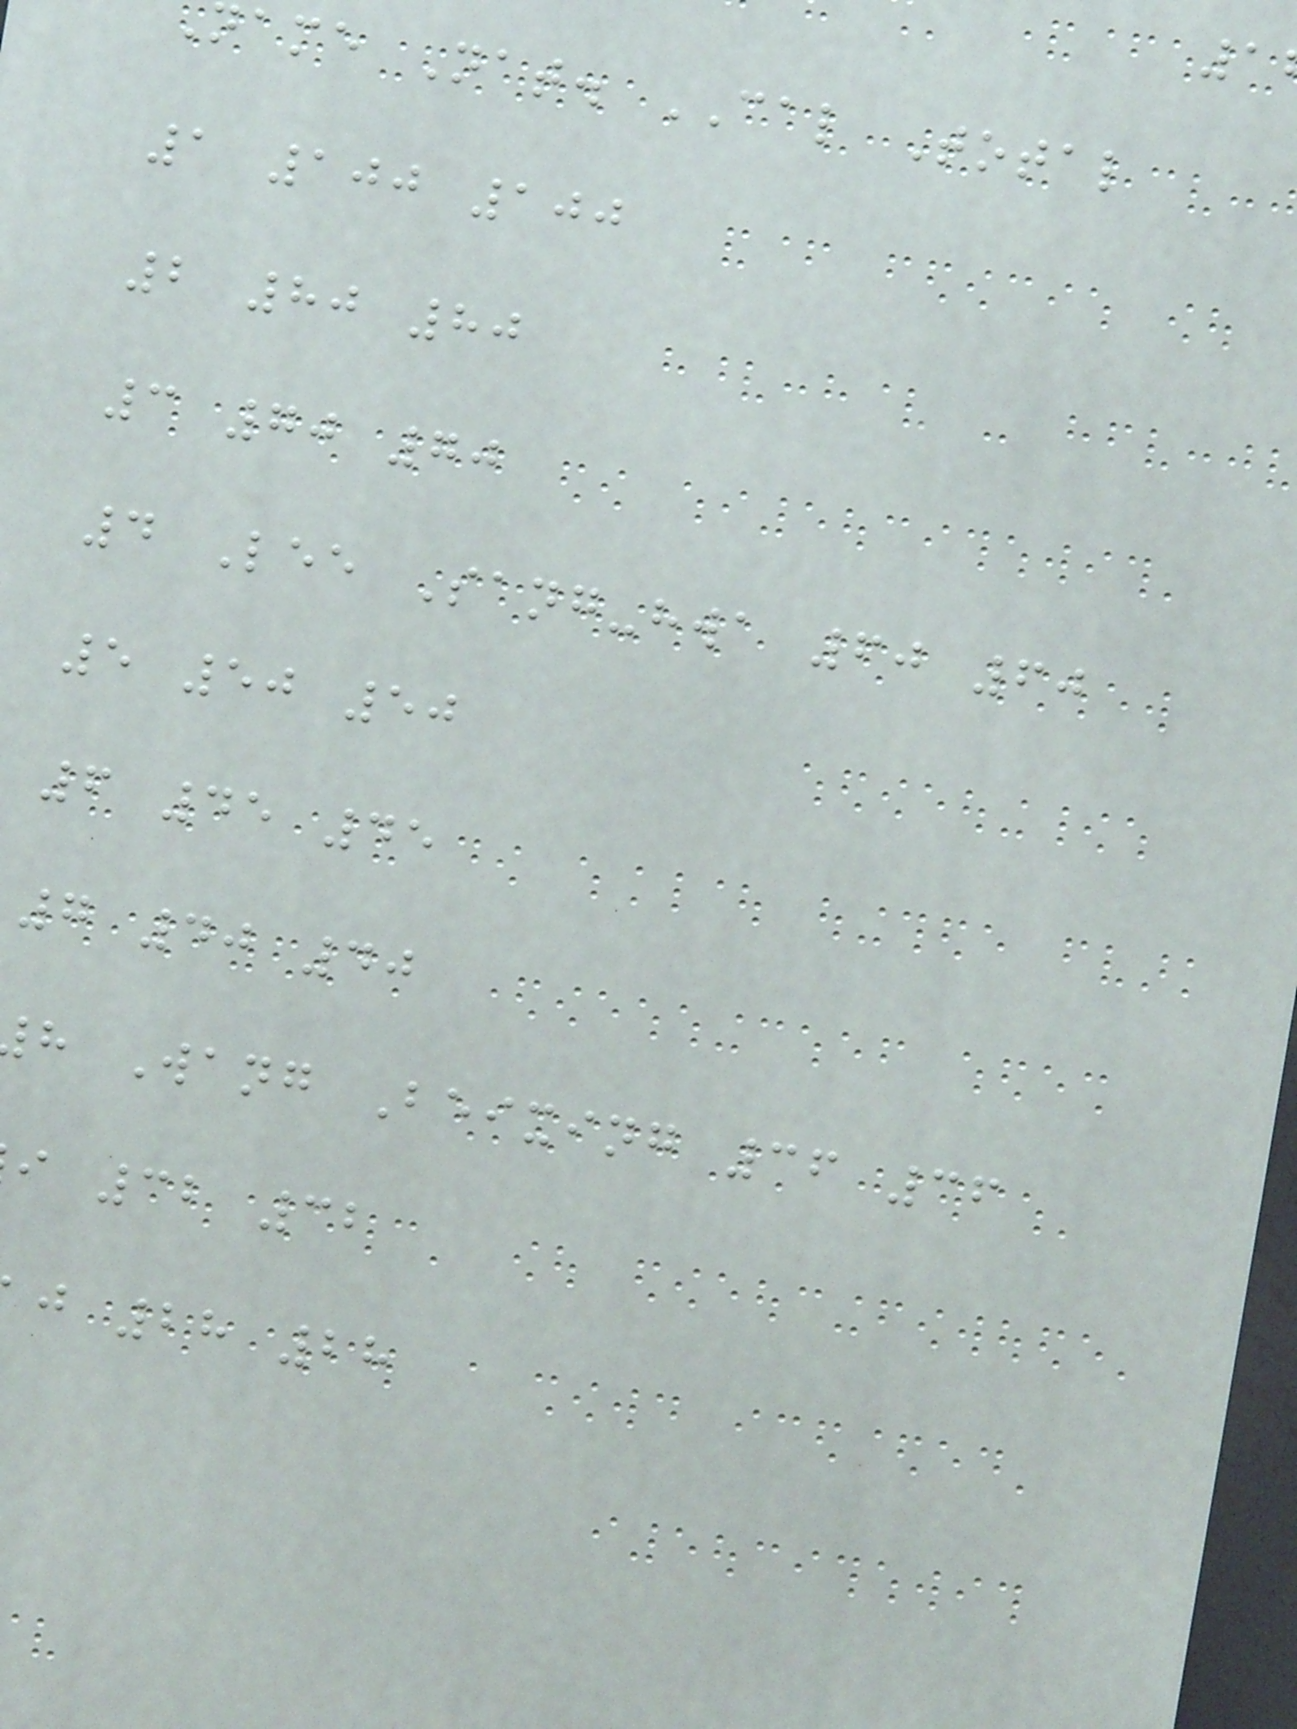name Nat. CAL Total
1 100 100
2 80 80
3 70 70
4 Lee Sang-hwa 60 60
5 50 50
6 45 45
7 40 40
h Wang Beixing 36 36
i 32 32
j 28 28
